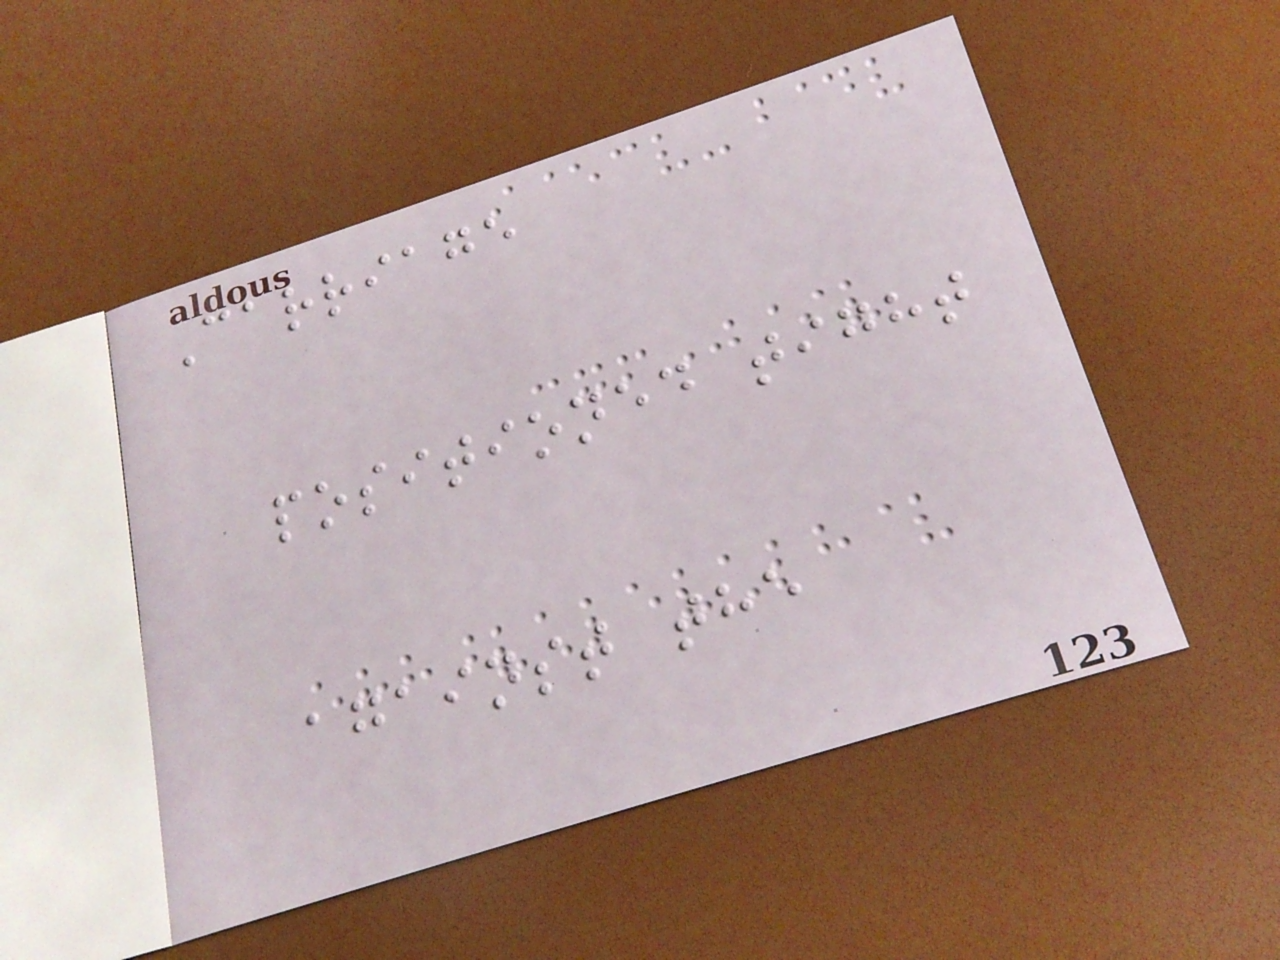Carriage
positioned tight
against the
